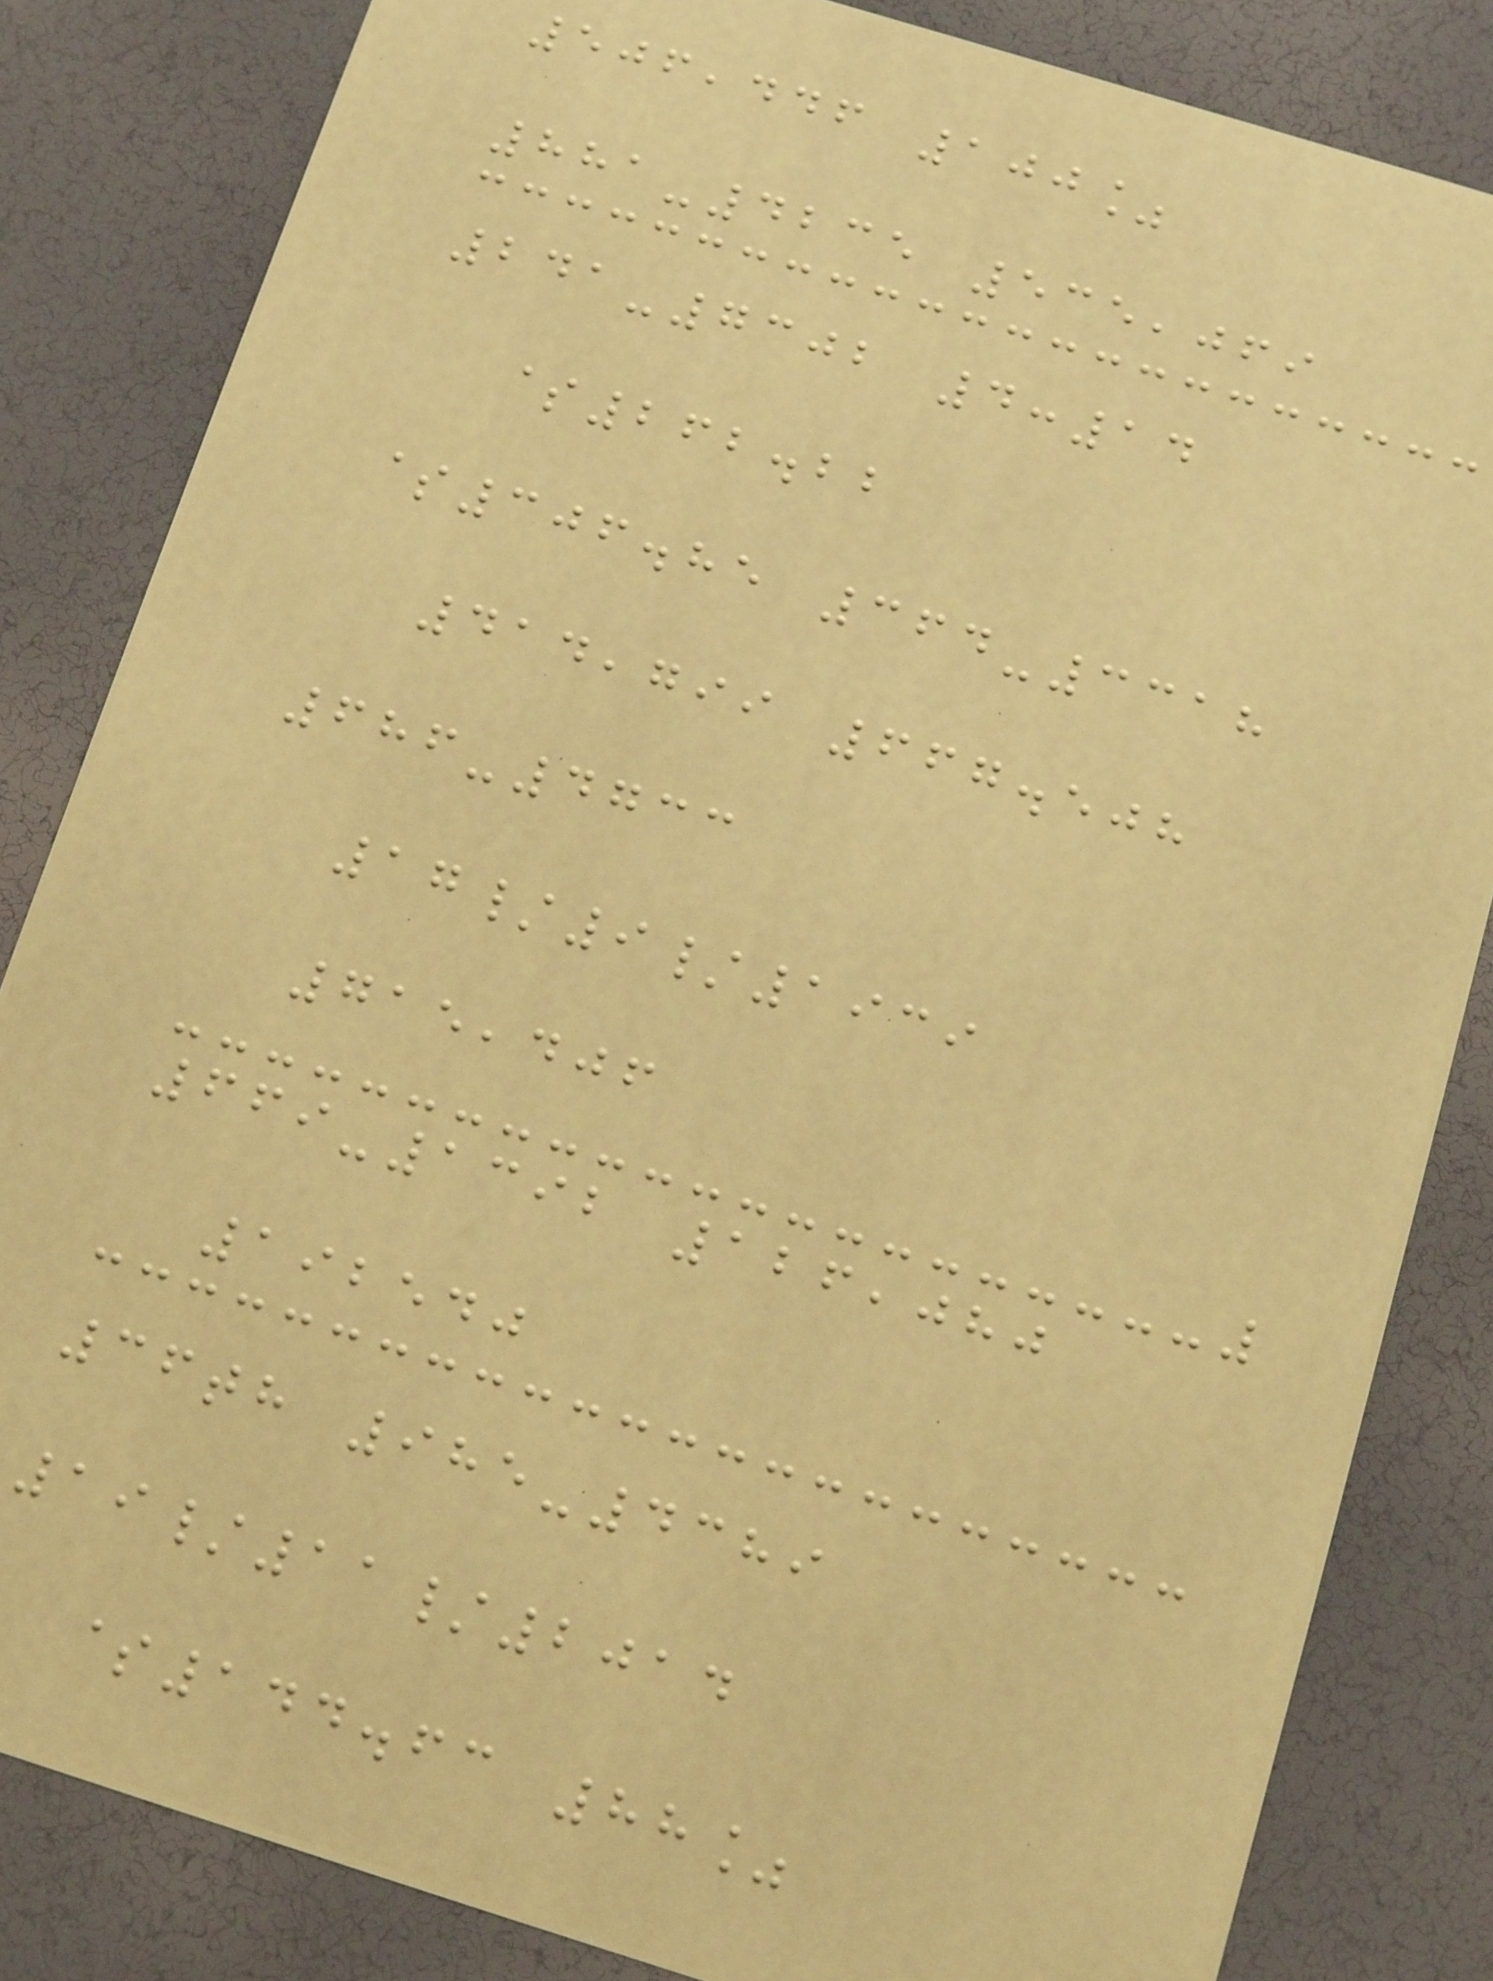506,446 100%
881-4235 535,069
241-7302 4:14
$262.22
$306.85 364-3318
414,799 667.508
686-4733
17/9/1939
715,406
669-1392 126,080
192540
36th 985-4389
19/11/2014
$144.63 88%
